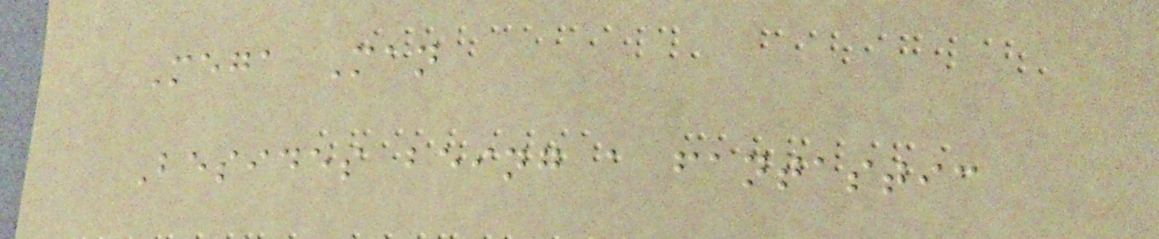Mega Man
Besides being a fantastic
